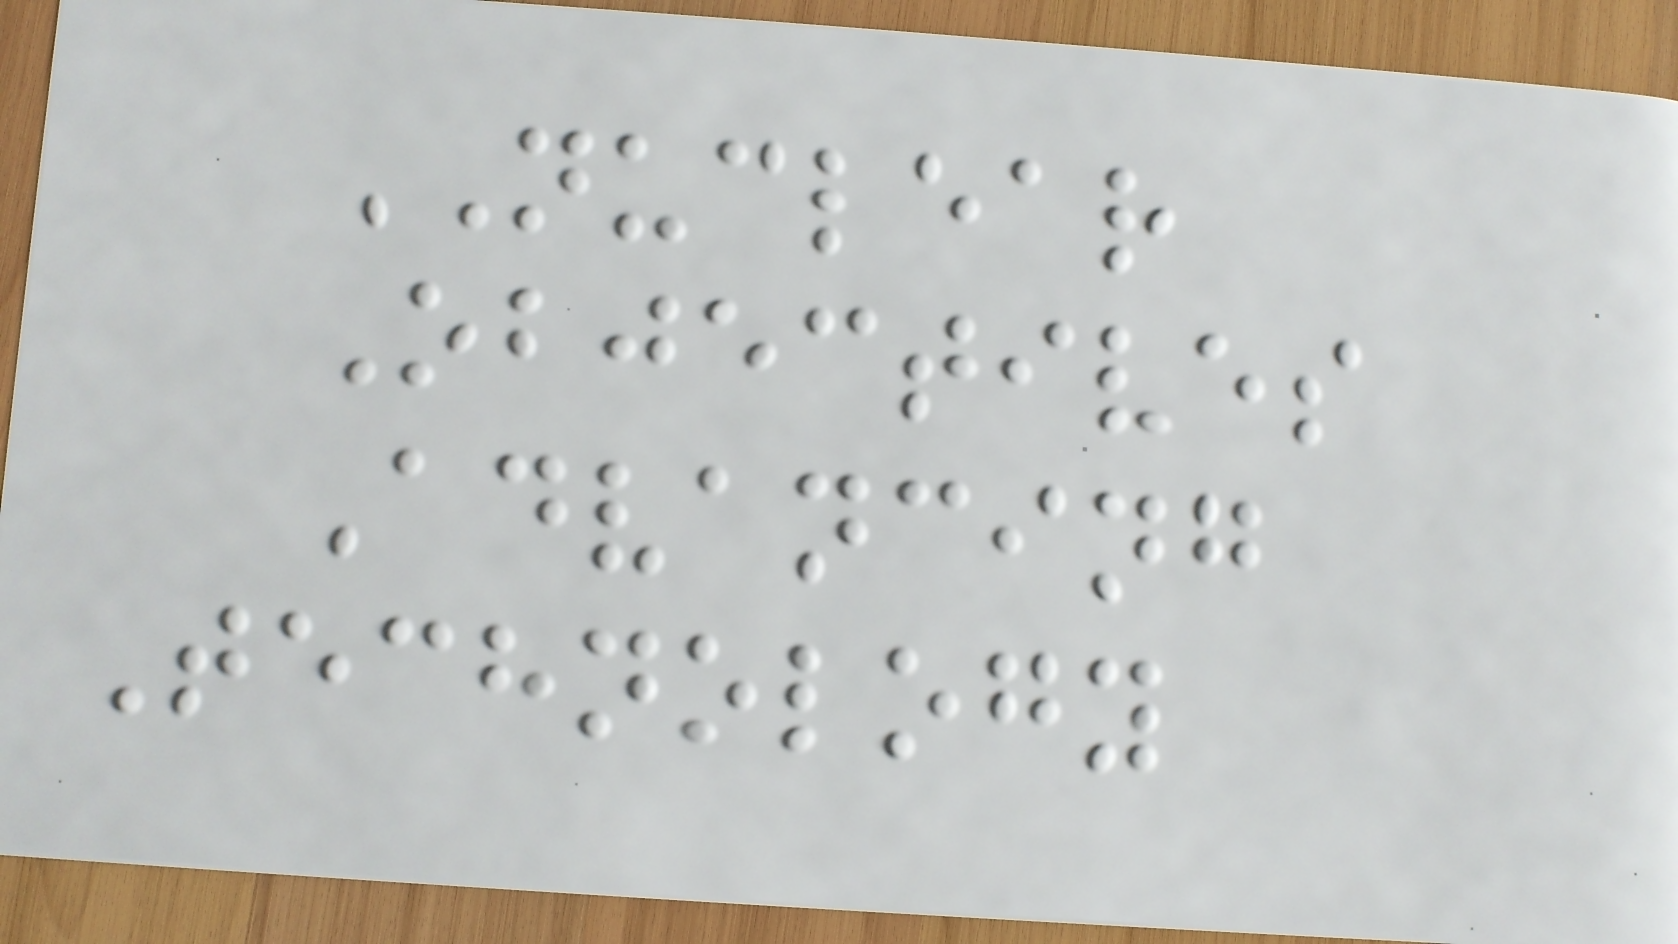NUCLEAR
Objectives
Advancing
Technology
